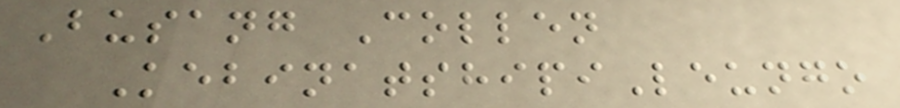Busang Collen
KebinatshipiLeungo
